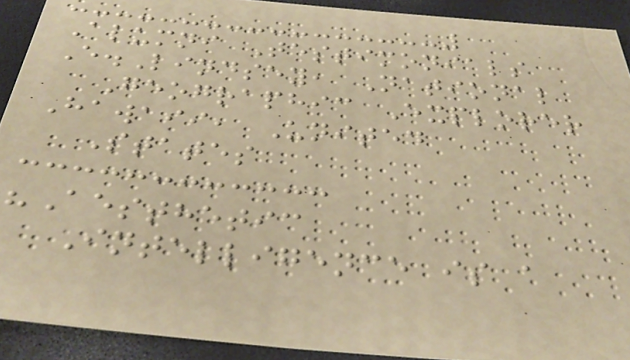Alumni Testimonials
E.Lindsey, National
Geographic Explorer
Hawaii, United
States
"Aesthetic
Intelligence is a
